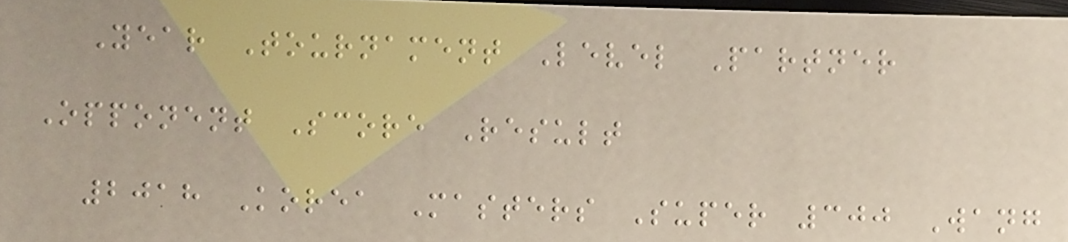Year Tournament Level Partner
Opponent Score Result
2018 Korea Masters Super 300 Wang
